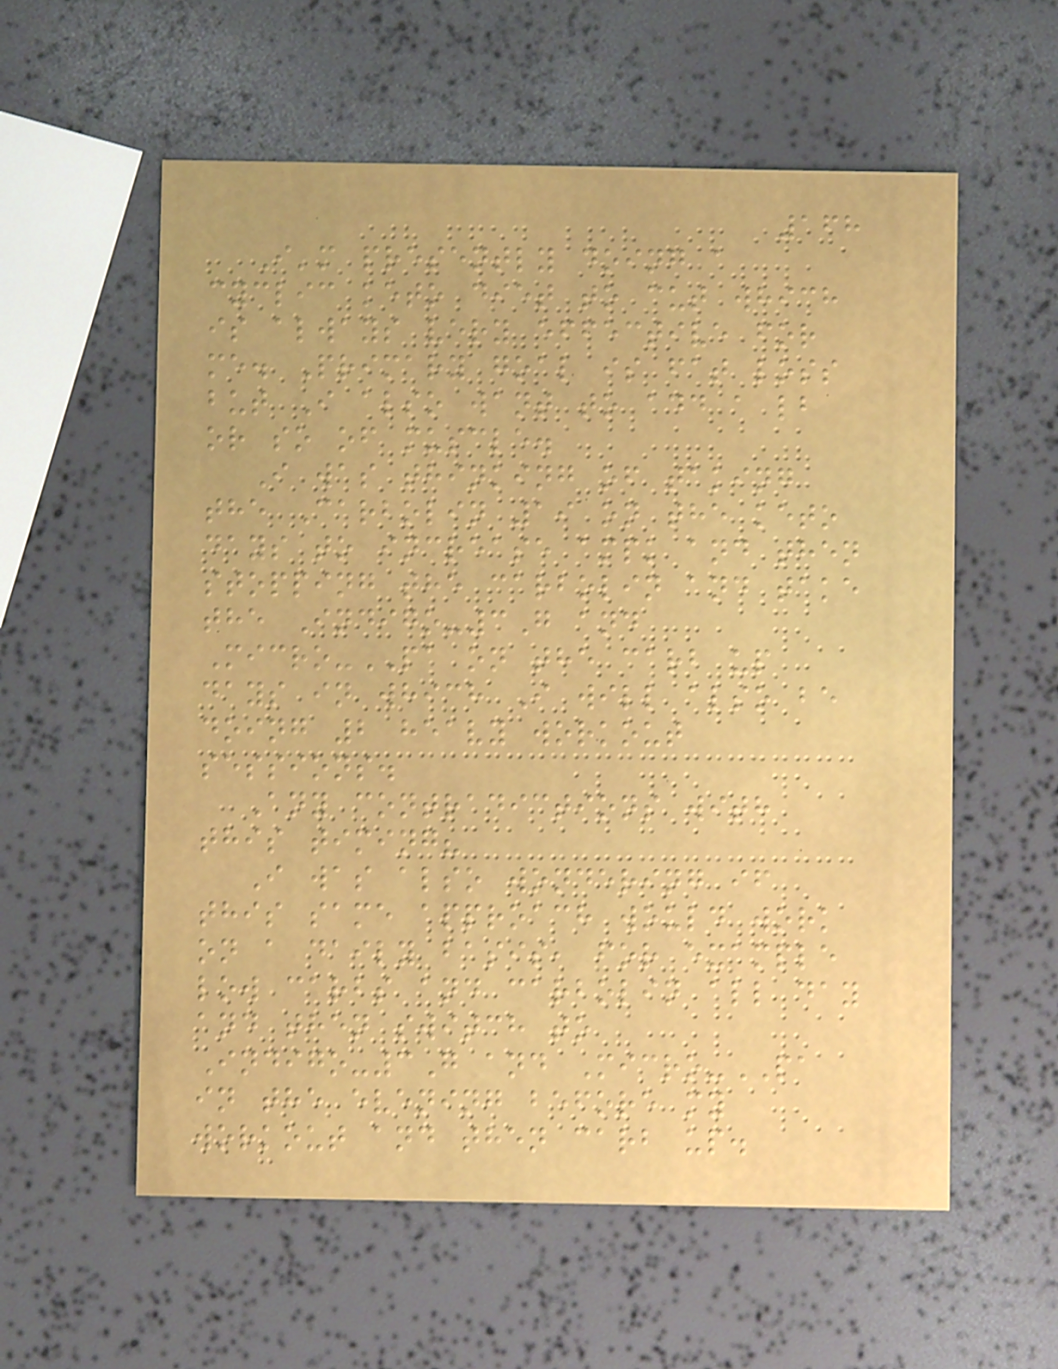168
I'm presently doing a
cyclic keto diet to cut which
is always very effective for
me. Primary goal is fat loss
but I also want to add a lb
or so of muscle.
I was thinking of taking
the Carbolin 19 on the keto
days to increase ampk and then
stopping the carbolin and take
the Indigo-3G and
Micro-PA on the carb up
days in which I will also be
doing 2 heavy workout
sessions.
Any contradictions with
this timing?
I was also wondering if
this same approach would work
on a daily basis, for example
low carbs and carbolin all day
and then switch to
Indigo-3G and Micro-PA
in the evening before my
workout and then carb up.
